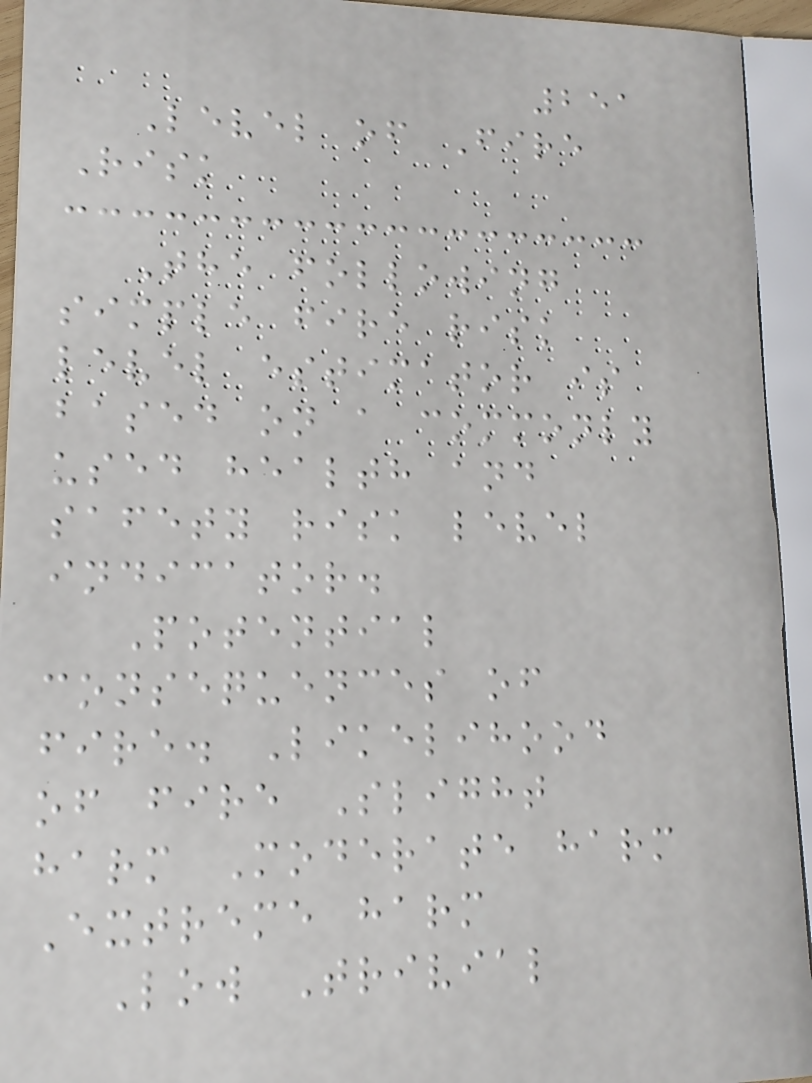251
Level of Fire
Risk
The following
simple fire risk
level estimator is
based on a commonly
used health and
safety risk level
indicator.
Potential
consequences of
fire. Likelihood
of fire Slight
harm Moderate harm
Extreme harm
Low Trivial
